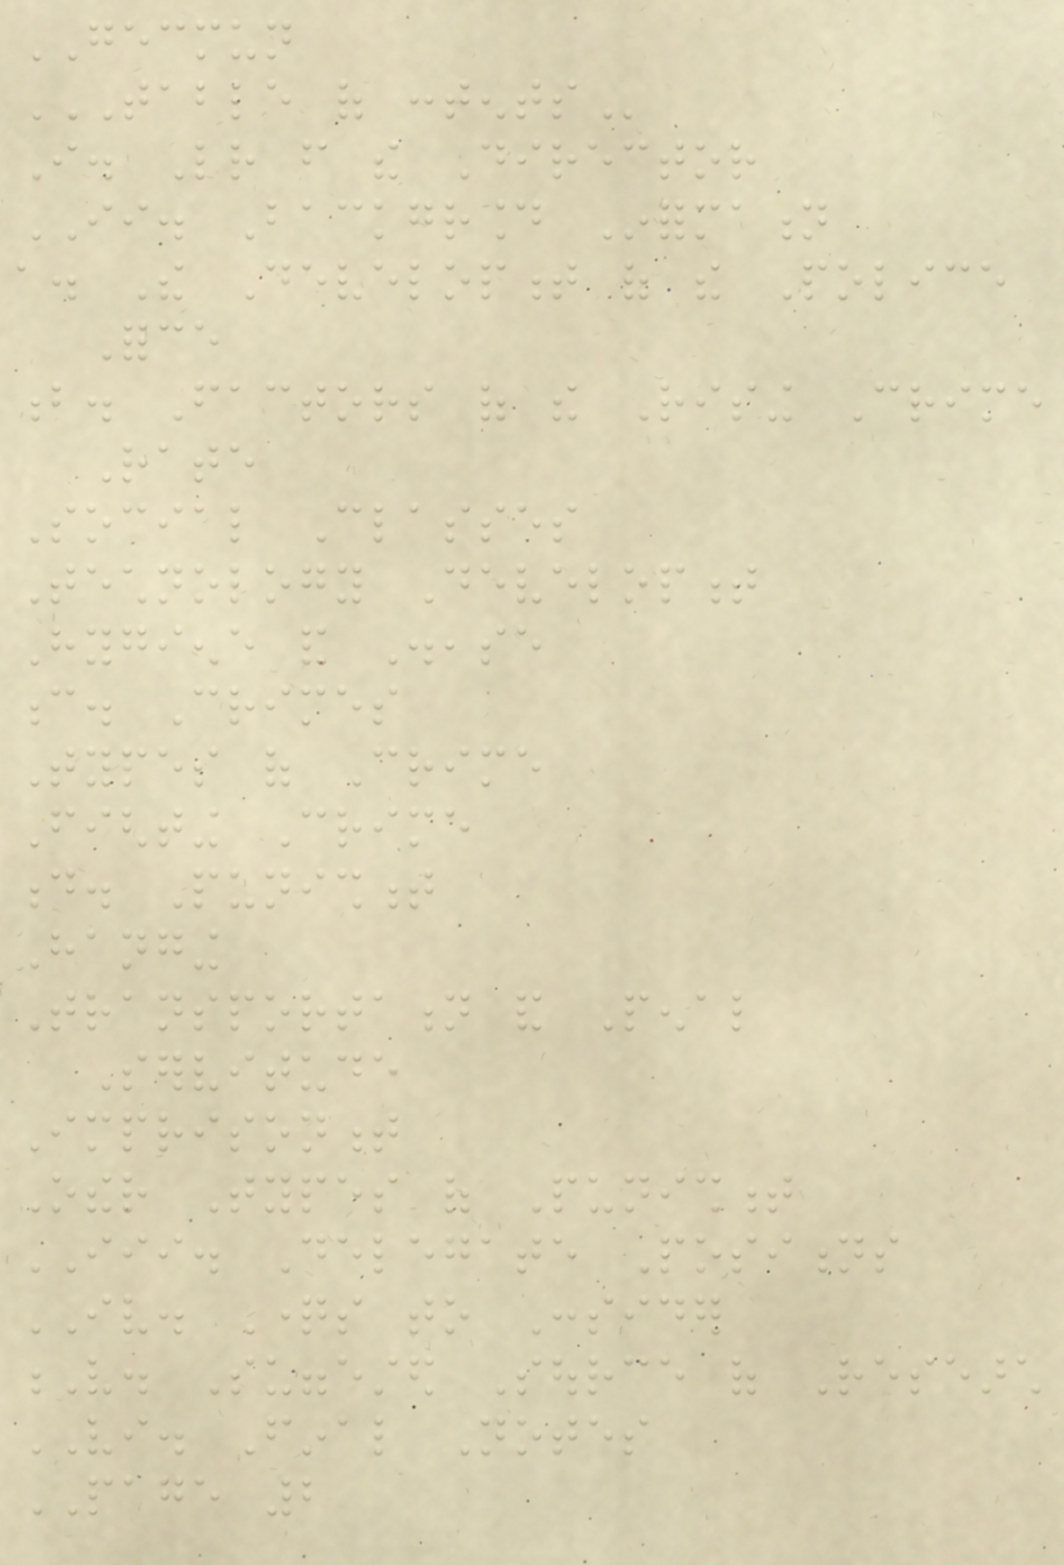GECMUN
TABLE OF CONTENTS
I. Letter from the Director
II. Background Information
a. The Development of the Police
Force
b. Factors of the Rising Crime
Rate
Social Classes
Technology Development
Hygiene and Disease
c. Crimes
Types of Crime
Fighting Crime
d. Punishment
Hanging
Transportation and Penal
Servitude
Imprisonment
Other Types of Punishment
III. Delegate Positions
IV. Questions to Consider
V. Suggested Source of Research
VI. Final Notes
PAGE 2
